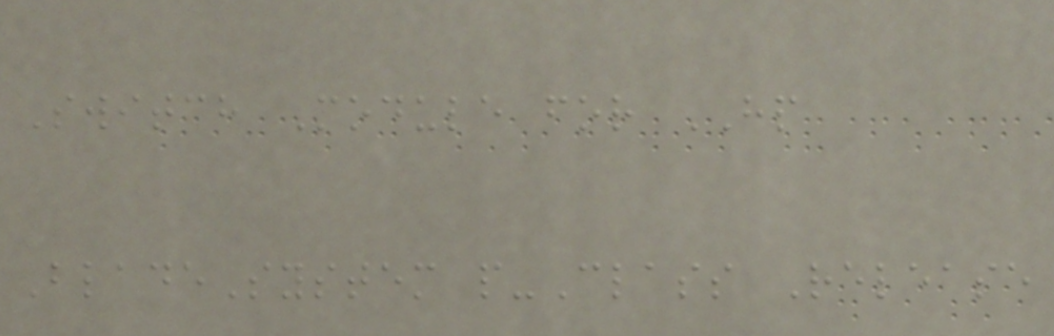Switch Module for HP
BladeSystem p-Class Release
